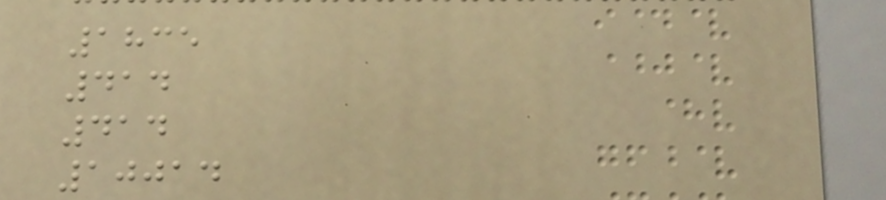1835
414
414
10014
